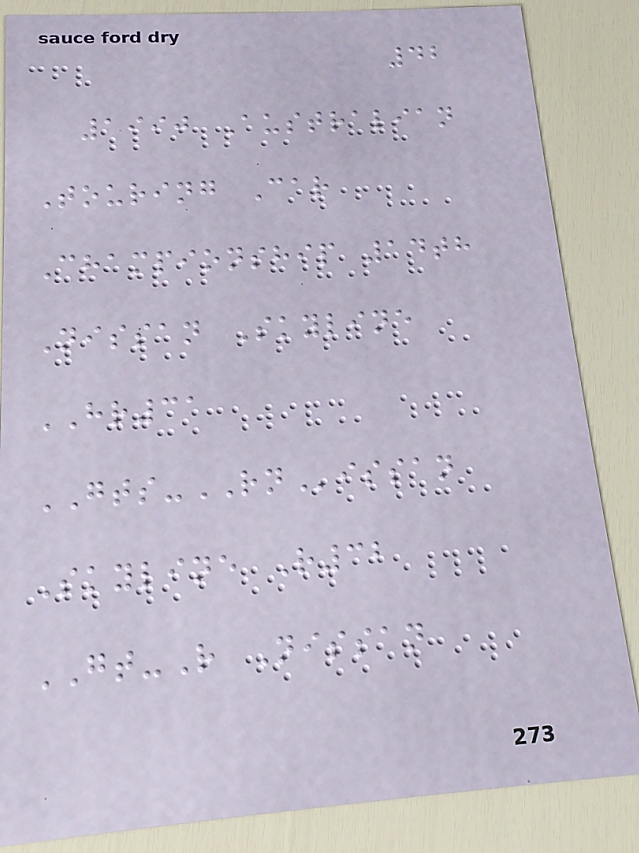42
1990 Australian
Touring Car
Championship 14th
Nissan Skyline
HR31
GTS-RNissan
Skyline R32
GT-R Nissan
